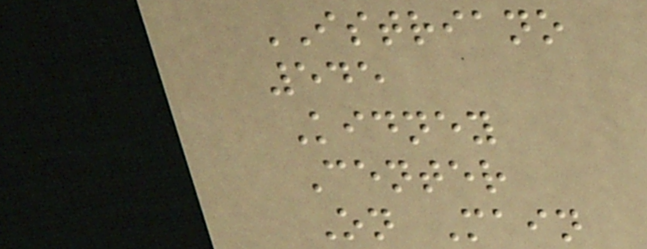ISTRIANO
545
Kidney
Center
On Main
